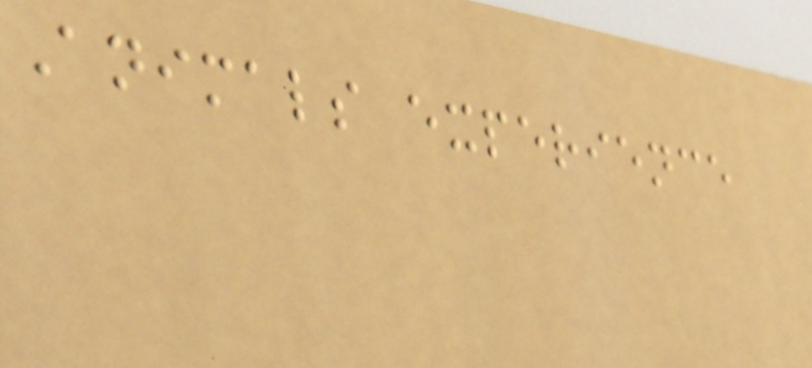Animals experience
